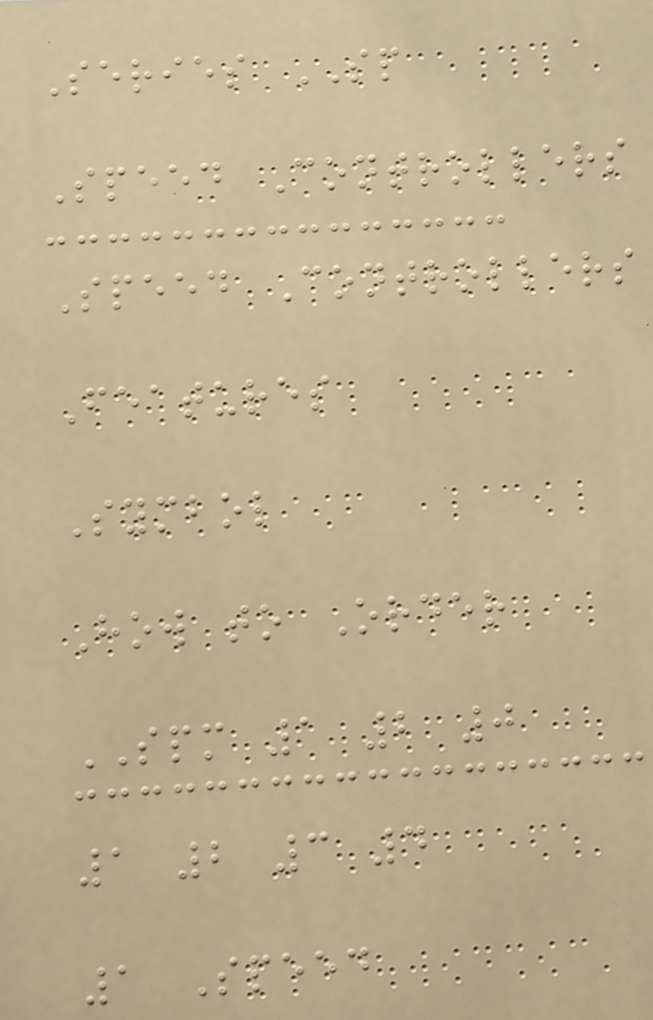Series SP
Speed Controllers
Speed Controllers
Features
Symbol
How to Order
SPM 1 2 0
1 2 3 4
1 Speed
